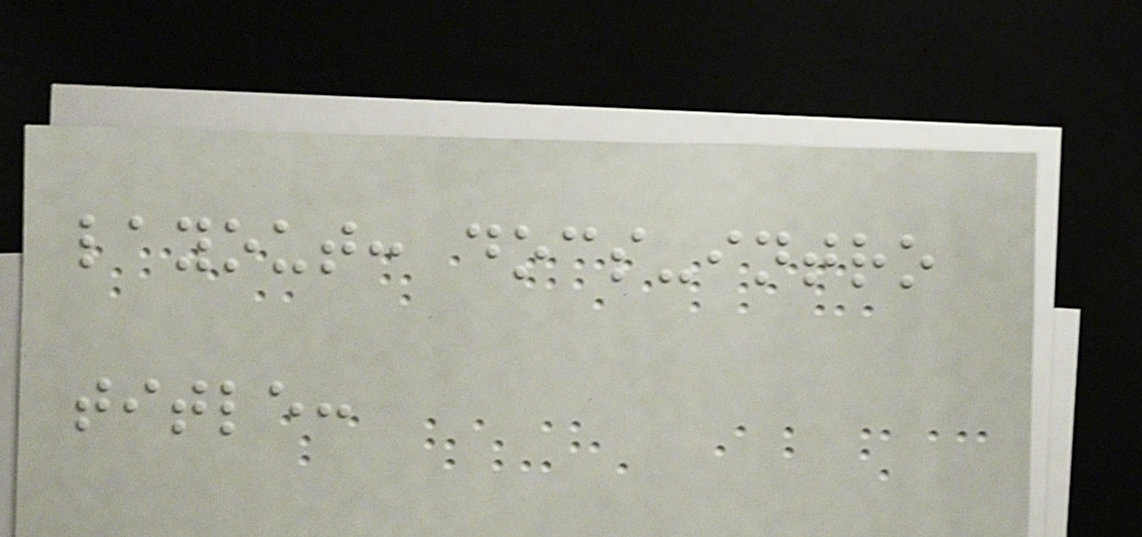layout: docs-intro
title:
